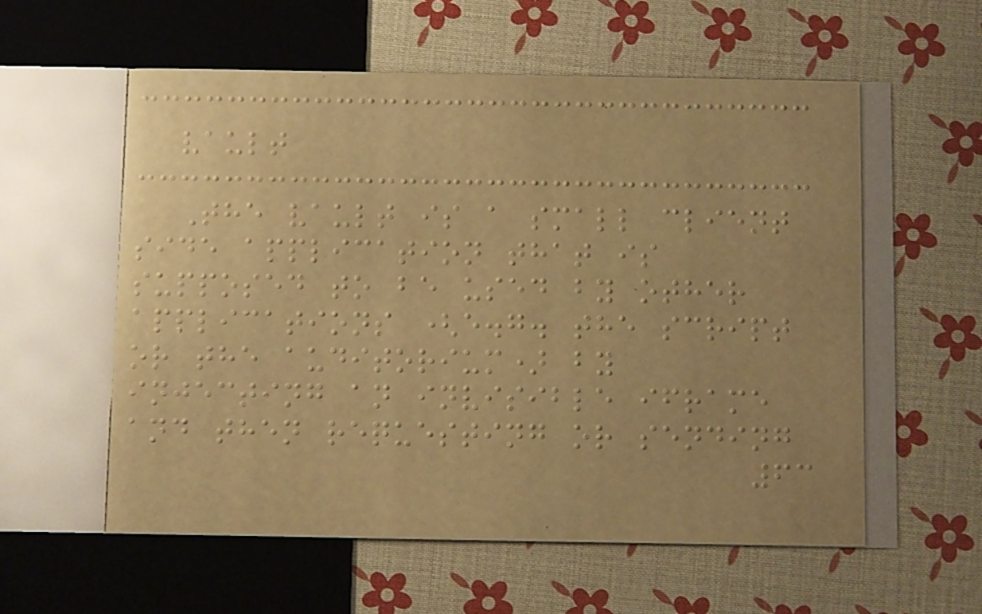vault
The vault is a small client
side application that is
supposed to be used by other
applications (e.g. the script
or the auditorium) by
injecting an invisible iframe
and then requesting or sending
63
